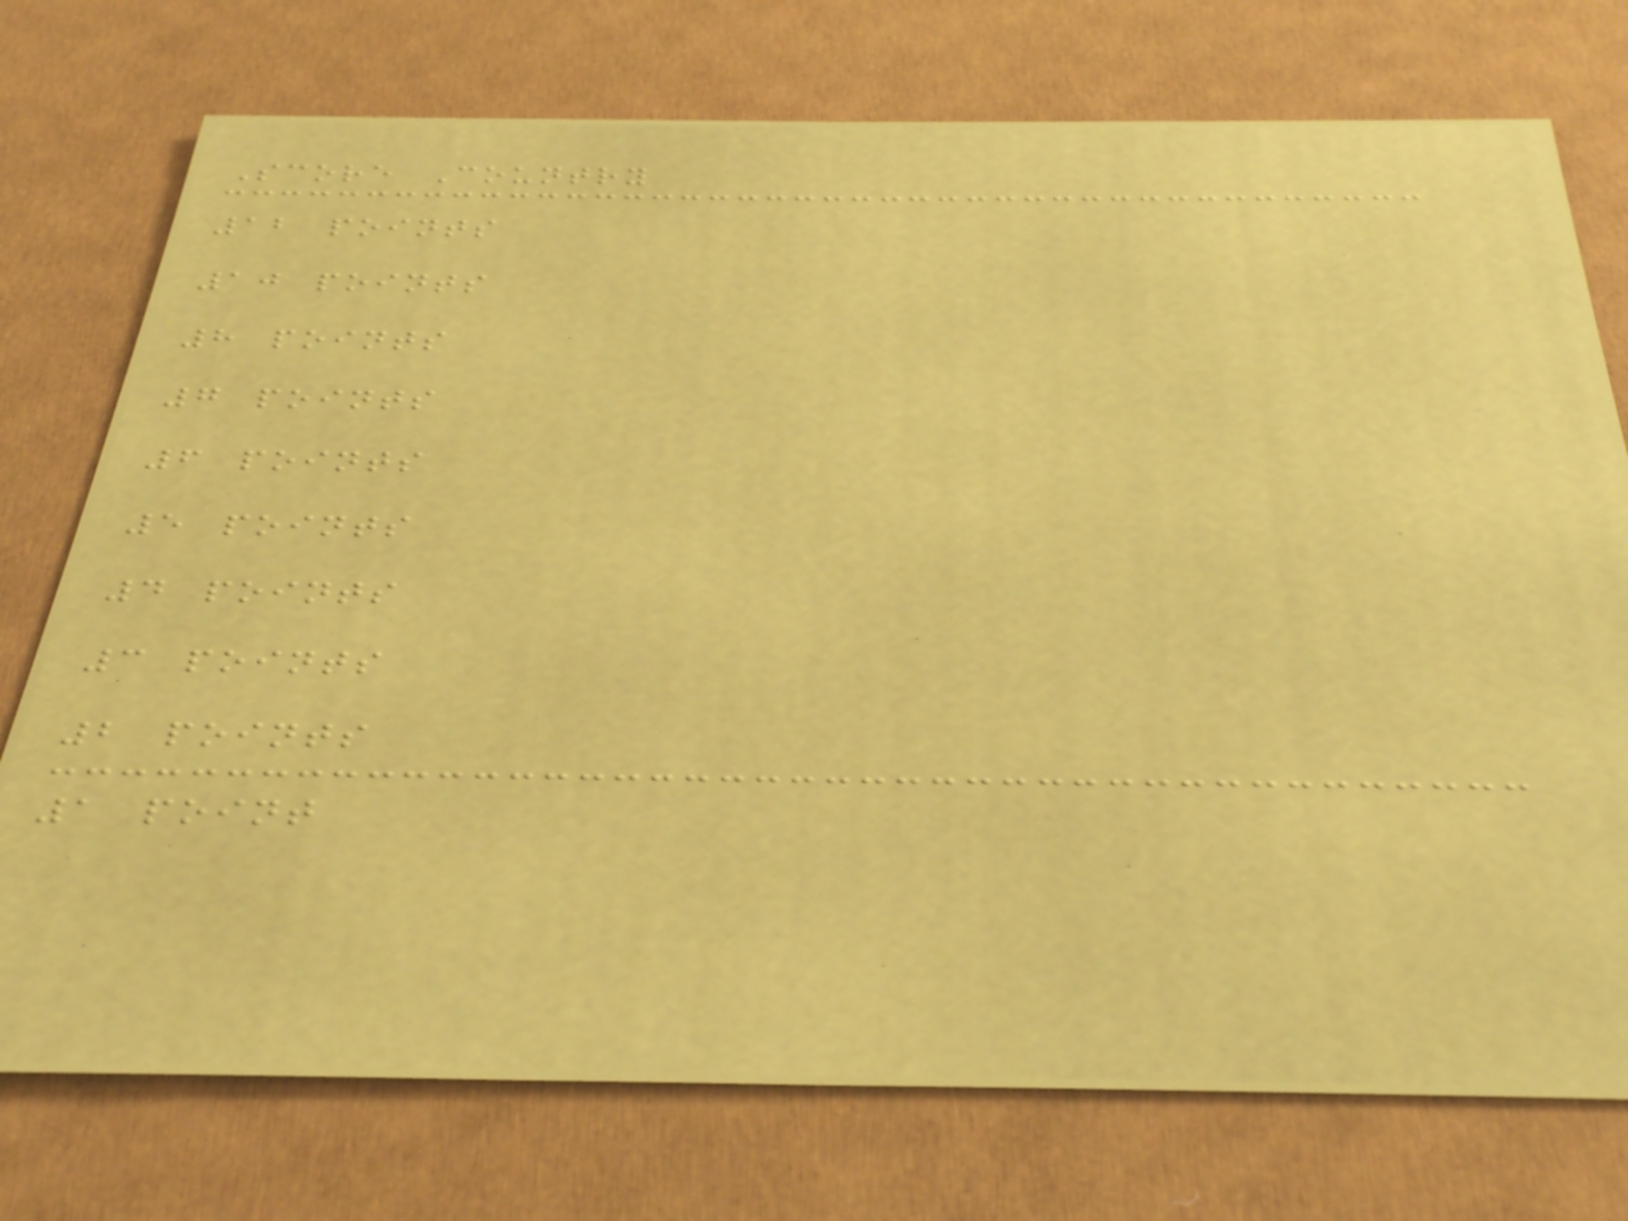Score Country
12 points
10 points
8 points
7 points
6 points
5 points
4 points
3 points
2 points
1 point
